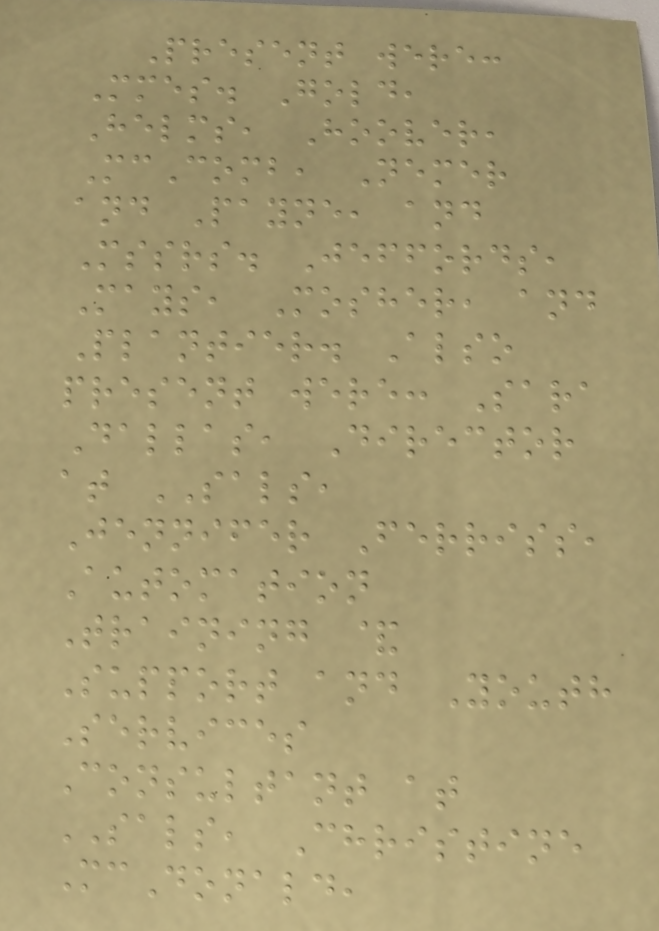Present were:
Mmes. Gold,
Helms, Hoover,
McComb, Nemer
and Payne, and
Mssrs. Jeffords,
Mays, Mosher, and
Plantier. Also
present were: Sara
Dallas, Director
at SALS,
Jennifer Ferriss,
Automation
Training &
Support and Youth
Services
Consultant at
SALS, Christine
McDonald,
